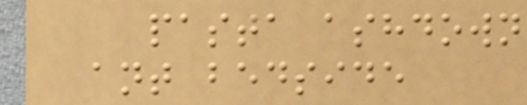pasta ashdown
ant bedside
